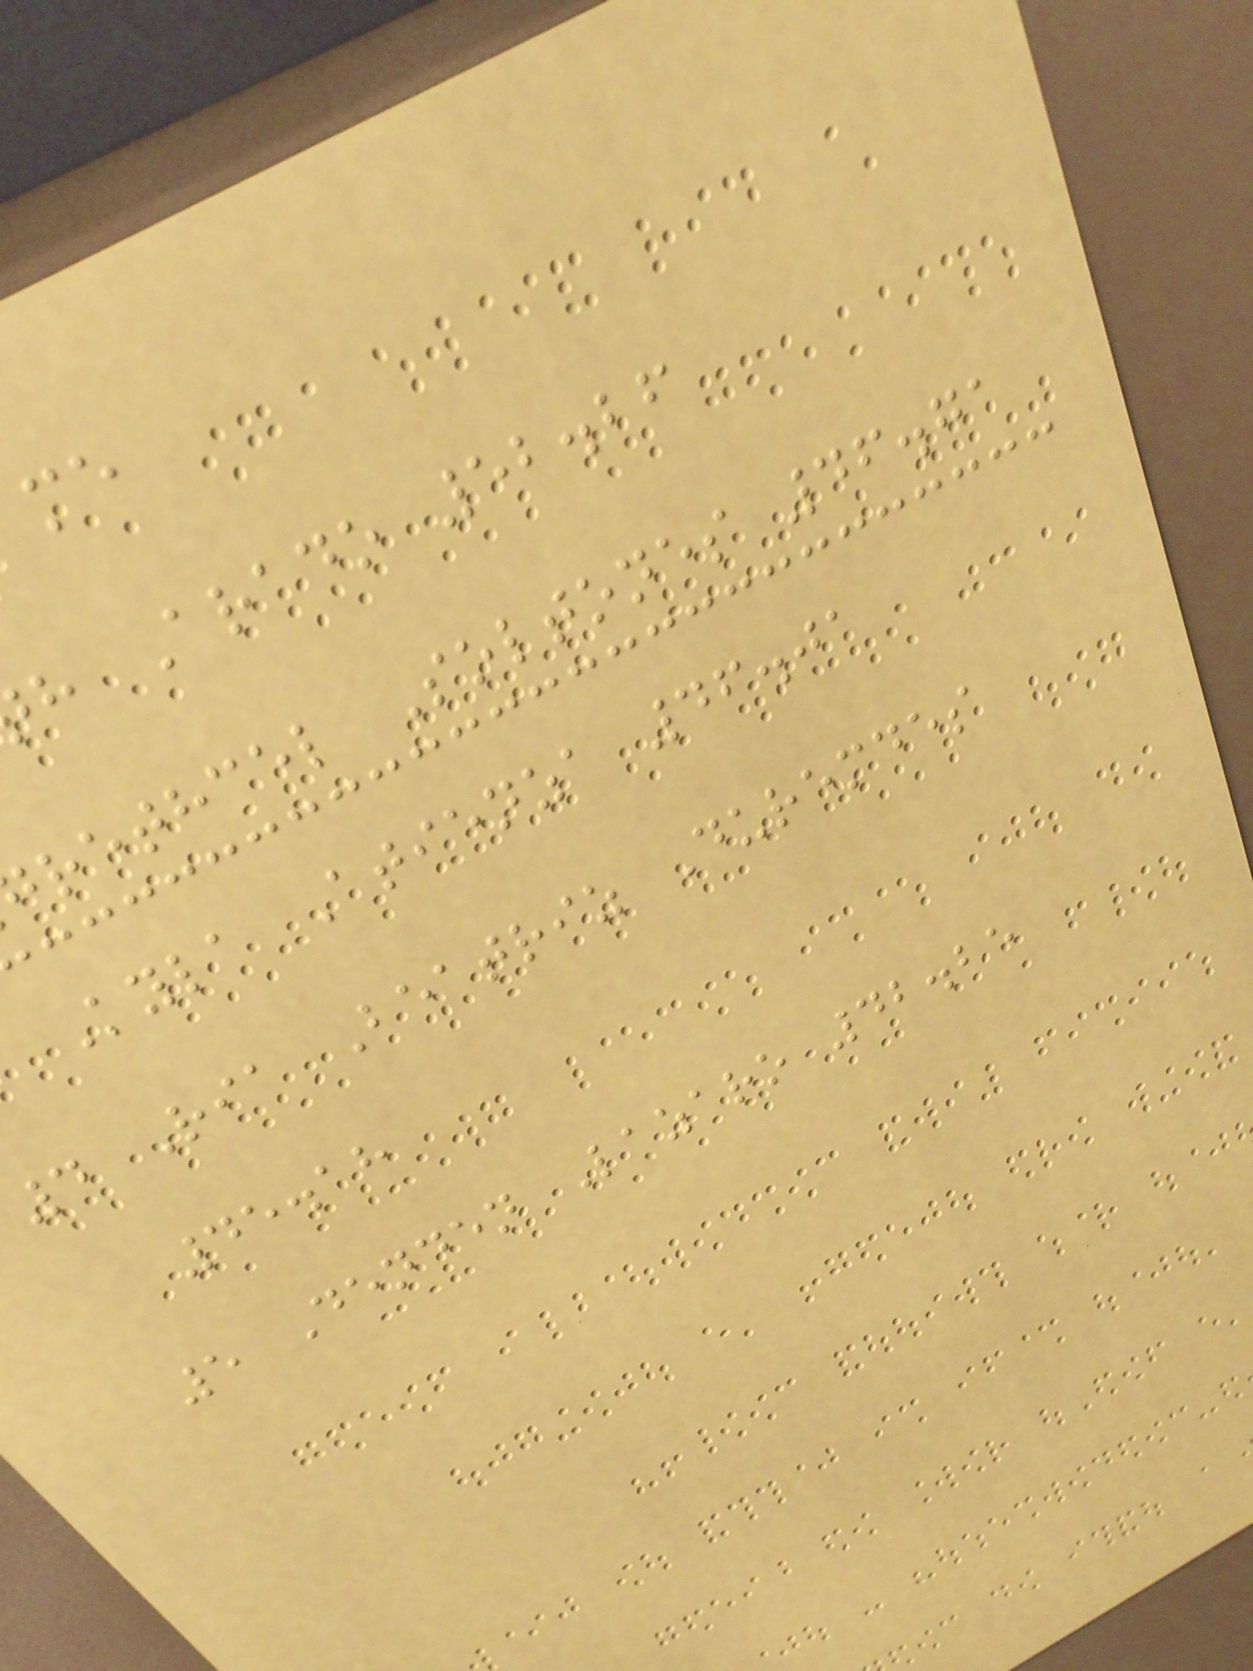h Arado 52.26
rethcel Soltones 46.71
Kyla Atienza 46.01
4 Ria Beatriz Duremdes
45.18
5 Denden Lazaro 42.25
